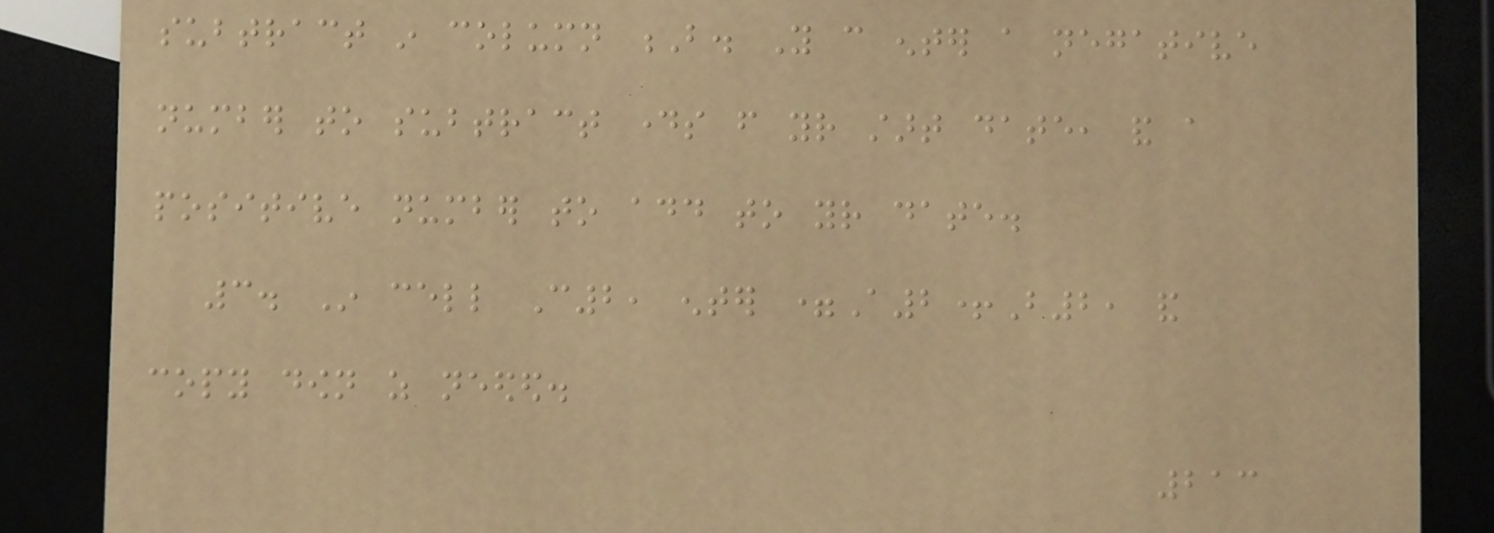subtract in column B. You can enter a negative
number to subtract days from your start date, and a
positive number to add to your date.
3. In cell C2, enter =A2+B2, and
copy down as needed.
213
